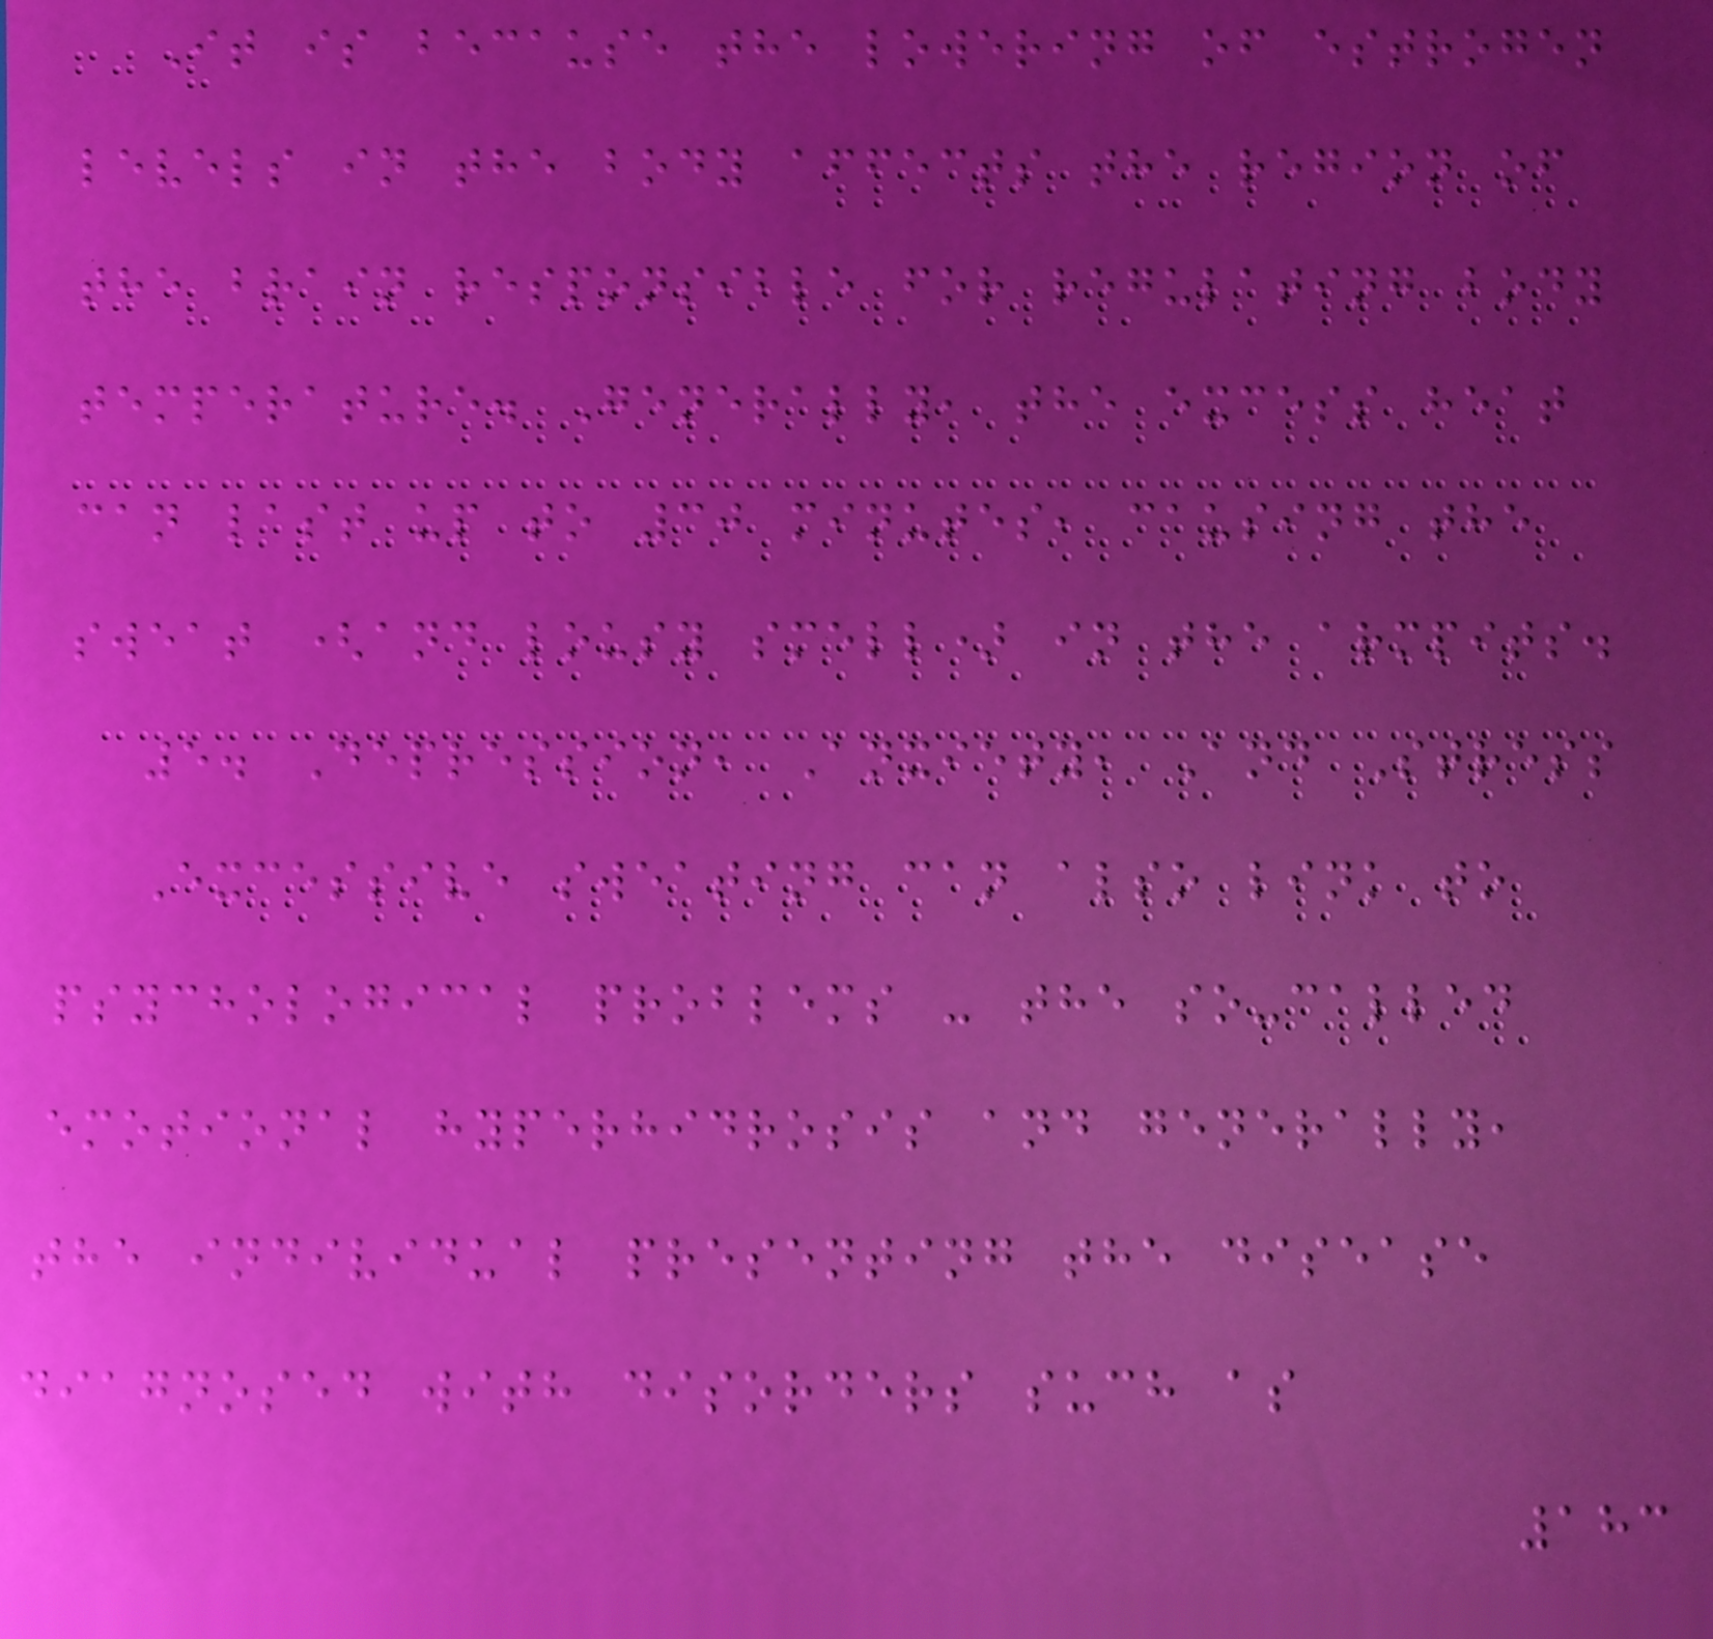It is because the lowering of estrogen
levels in the body affects the region of
the brain responsible for regulating body
temperature. Generally, the excess heat
can last up to 30 minutes, causing the
sweat (and lousy smell) in the armpits.
5. Depression, Anxiety, And Stress
Excessive sweating can also link to
psychological problems - the so-called
emotional hyperhidrosis and generally,
the individual presenting the disease
diagnosed with disorders such as
183
